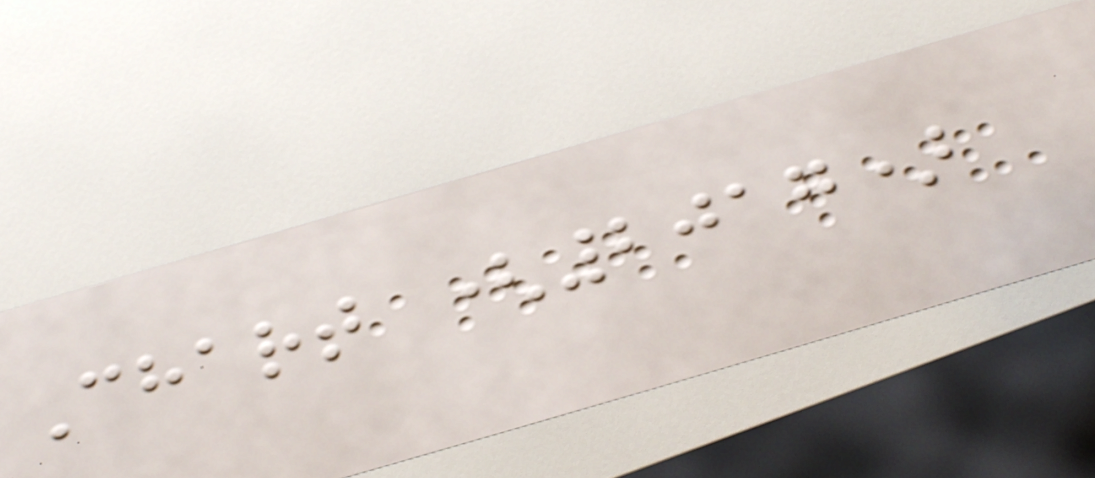Chart (2017)
